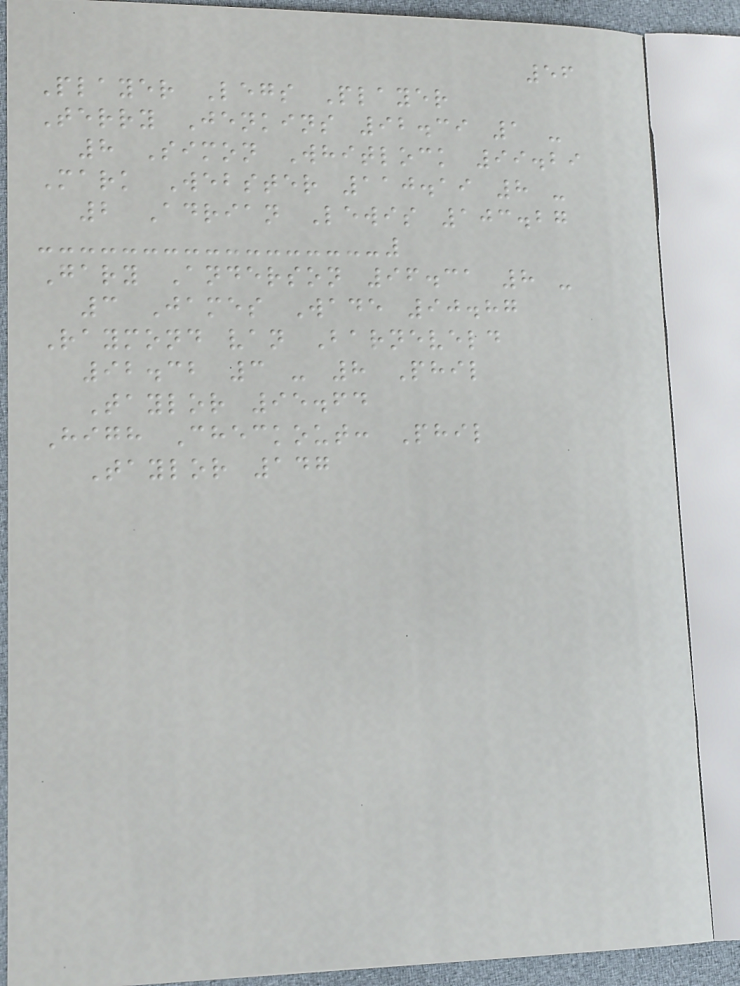56
Player Legs Player
Terry Jenkins 92.39 1 -
8 Simon Whitlock 99.29
Mark Webster 110.19 8 -
2 Adrian Lewis 103.27
Gary Anderson 96.31 8 -
3 James Wade 90.87
Raymond van Barneveld
92.32 3 - 8 Phil
Taylor 95.64
High Checkout: Phil
Taylor 147
